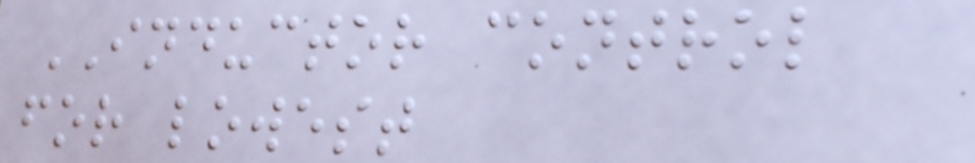INDUCTOR control
for lowest
